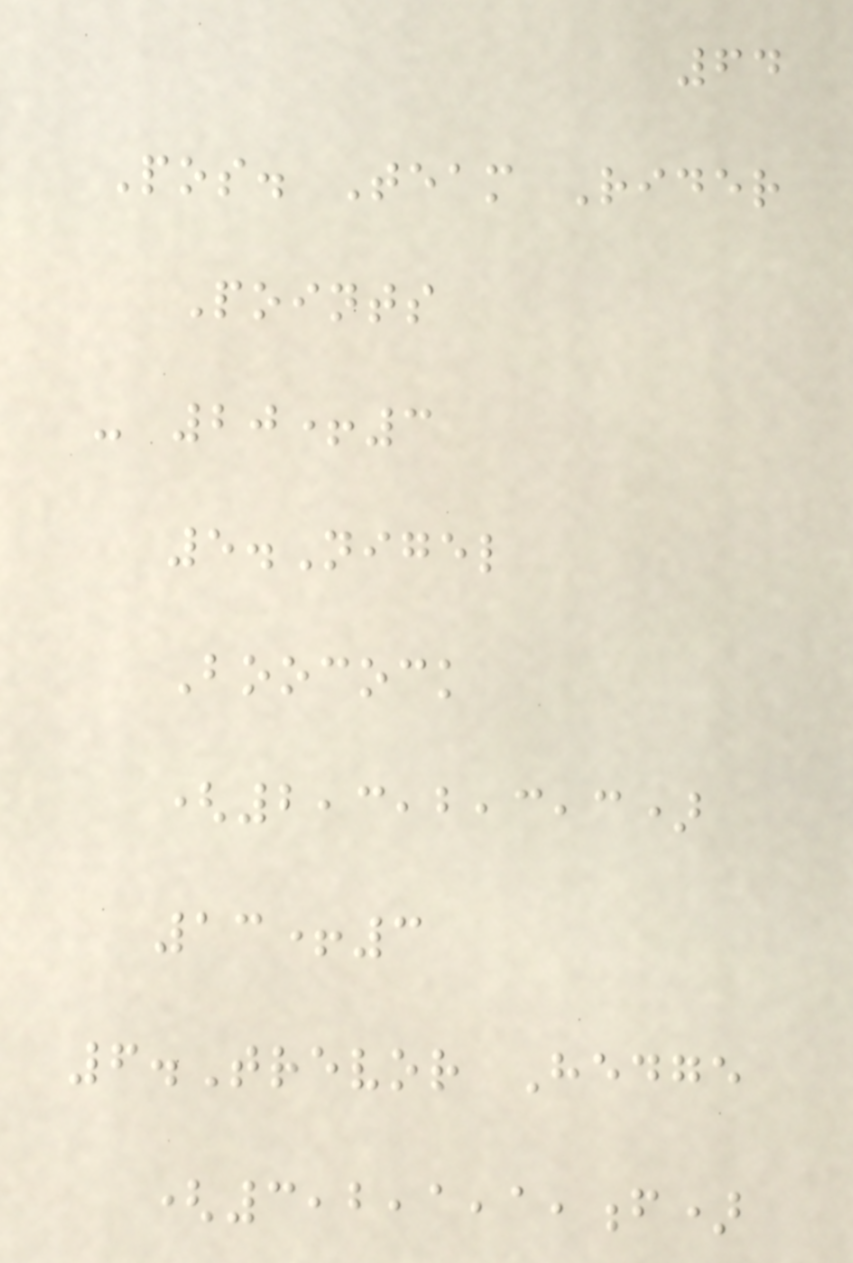64
Pos. Team Rider
Points
- 20+3
5.Nigel
Boocock
(2,3,2,3,3)
13+3
6.Trevor Hedge
(3,2,1,1,f)
